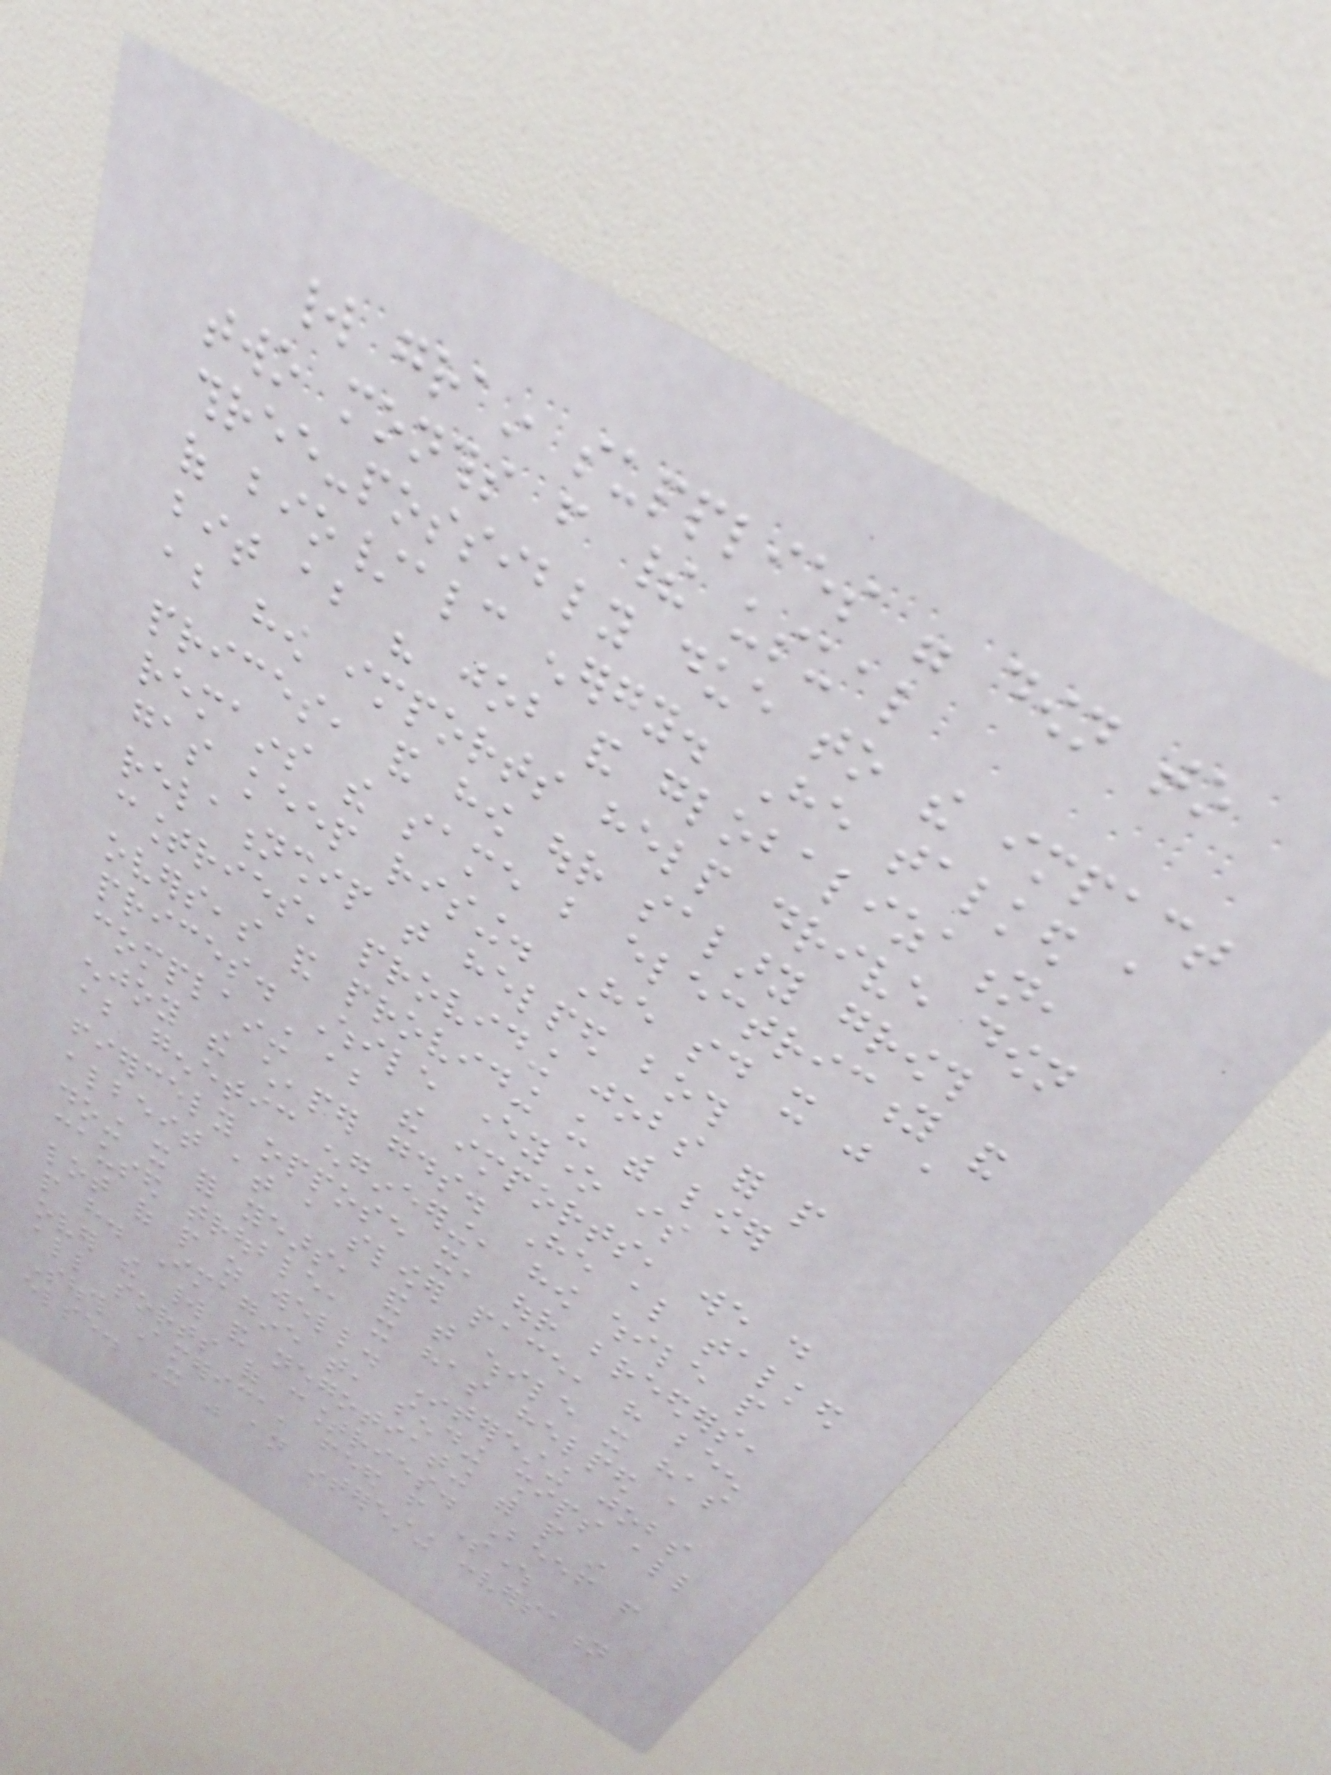world grain supplies were down to
two months from their usual
three-possibly due to the impact
of bio/alc energy. He talked a
bit about his job and globalization,
about how imports help drive down
prices, and how our salary growth
remains the same but electricity and
gas keep rising. He said it was a
relationship that helped both
countries, providing jobs for people
overseas and providing us with lower
prices. While everyone is
complaining about the imports, we do
enjoy the cheaper goods. He also talked
about genetic engineering, how while people
fiercely oppose it, our breeders,
albeit at a slower pace, have been
doing it for years, and that while it has
caused trouble, it has helped a
lot of people as well. Interesting jobs
people have. Imagine that, sending ships all
over the world and negotiating with people in
all sorts of countries. Beef from
South America, feed from somewhere
else. It was an interesting conversation
